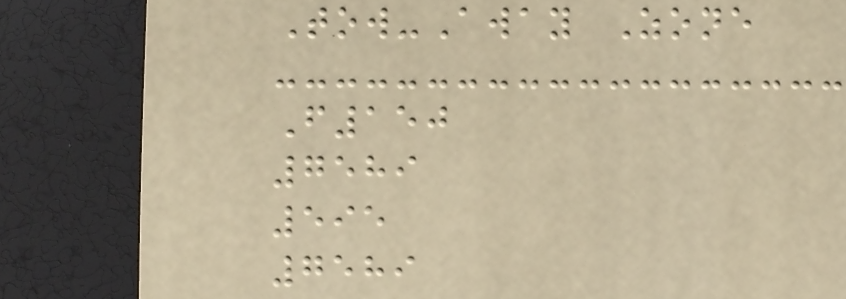Tow-Away Zone
F150
7589
595
7589
